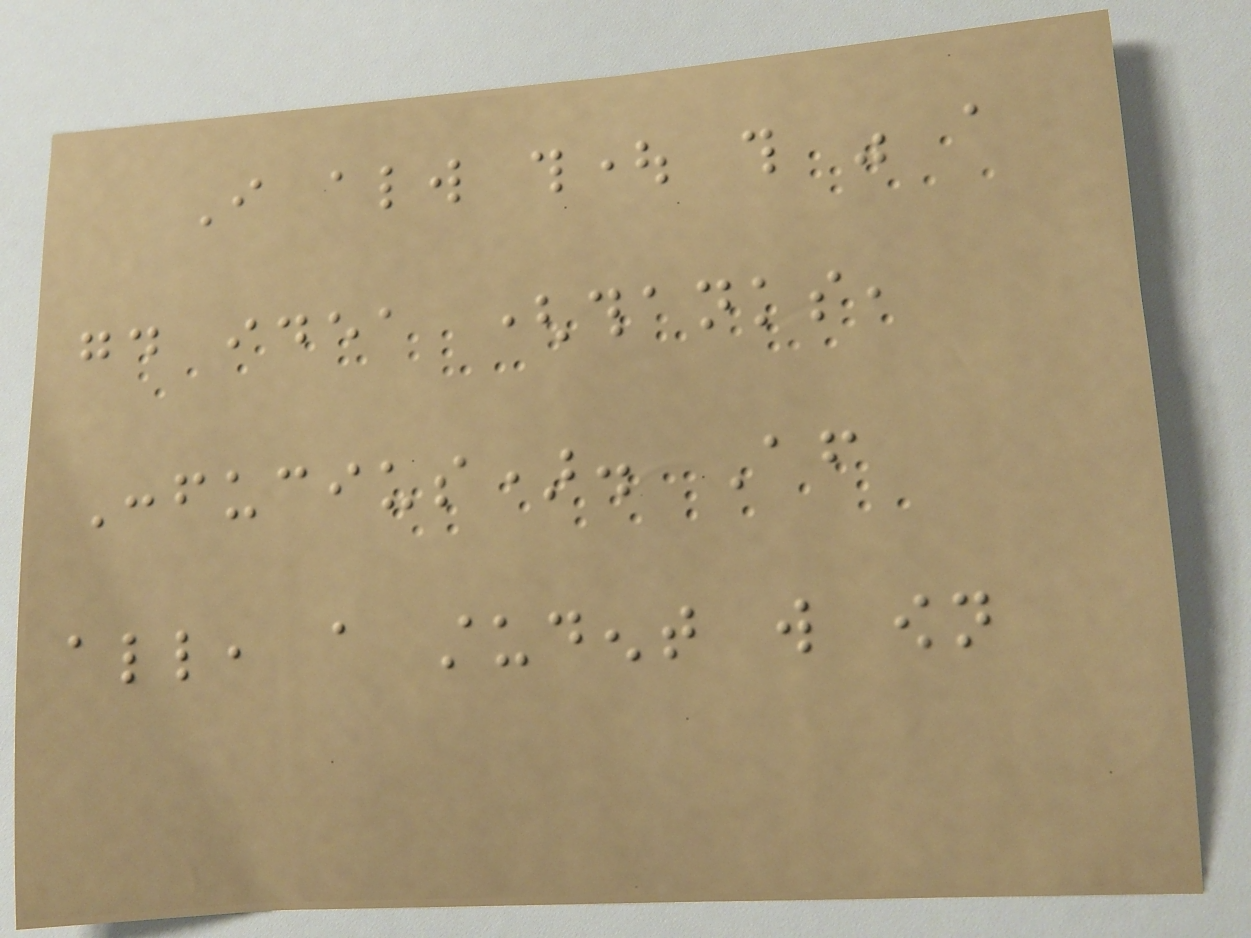I always thought this was a
good idea (thanks,
Confucius). After
all, a student will own
